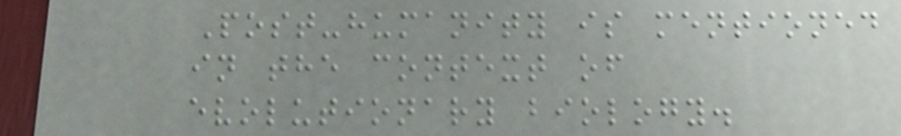Post-humanity is mentioned
in the context of
evolutionary biology.
